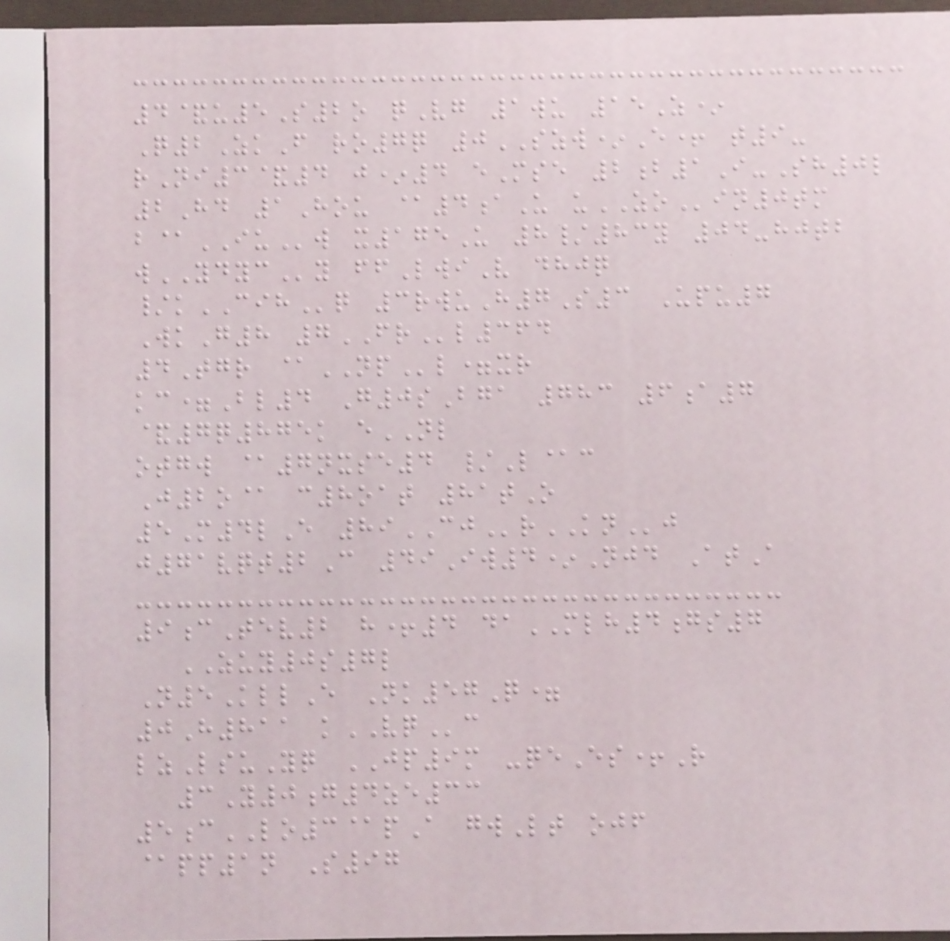4&u5S2o qVg 1wu 15Z*
Q2ZkF ro7q 0SZW*E+ t9-
rNi3&4 j*4 eMse 2b1I-Sh0l
2Hd 1Hou @4aU uZOin0tm
b@IUw x175U 8/83y 04-hjtb
wYDYCy ffLwiV dhjq
/kCIHq 3rwuH7S3 Upu7
WkG8 7FRl364
4Tgr @NPl=xr
kc=Bl4 G0sBga 783 6a7
&7q875k eNL
otgw @7nxse4 /L@c
J2o@ c8oat 81tO
5M4lE 89CJrKNj
j71vqt2C 49Iw4*Njd AtA
9cTev2 h+4 daMLH4gs7
ZUY0s7l
N5KllE Nk57Q=
0H811 kVQc
lzLsuYq JP9m -qeEs+R
3Y0g4ze33
5cLO3@pA gwLt ojf
@pp1n S97
